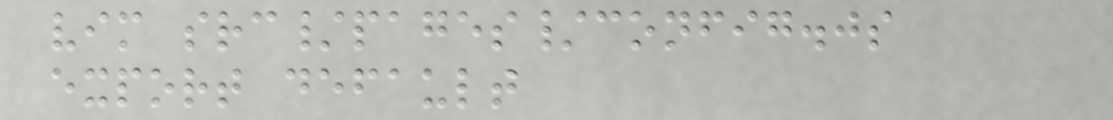vim src/pages/config.js
export default
